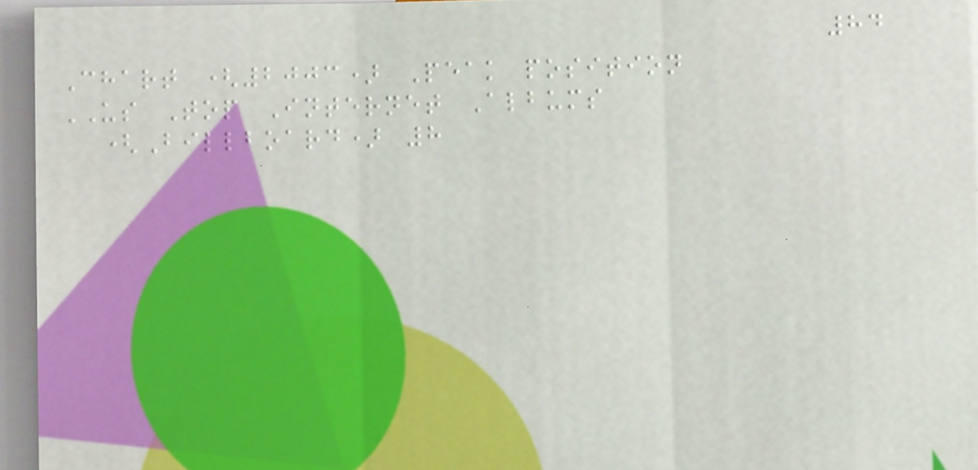84
Chart (2003) Peak position
US Top Internet Albums
(Billboard) 8
